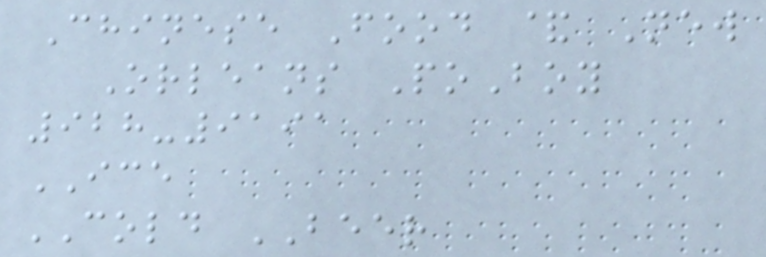Chinese Food & New
Orleans PoBoy
928-9191
ICE
COLD BEER
